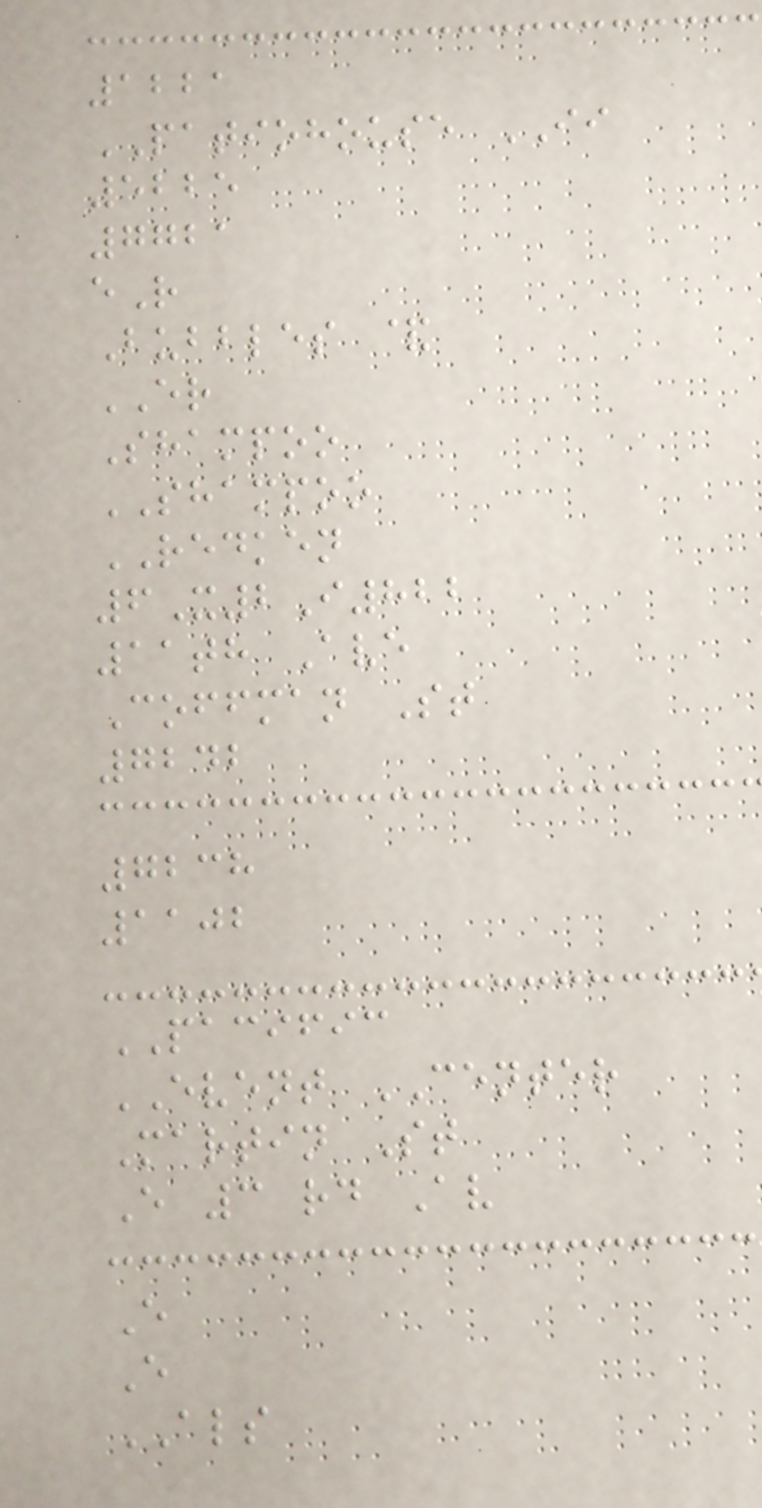1221
PATIOHOUSE II
5225
7721
eR
Bubbles &
ER
Shampoo
SHAMPOO
REDKEN
6X2I822
11th Ave
Coffman St
7242
7238
1102
PACIFIC
EVENT CENTER
Martin St
E 3 rd Av
E
E
ALS
